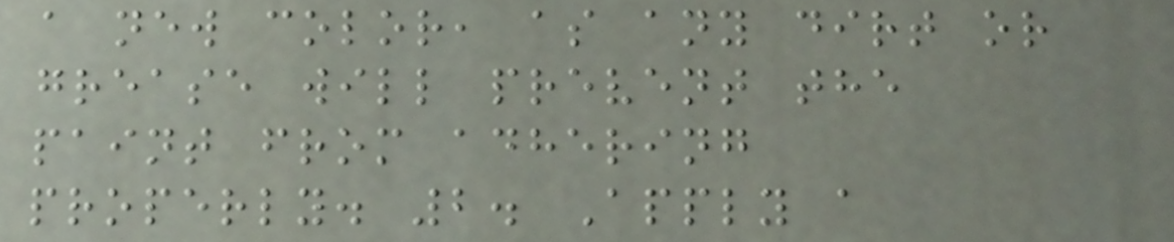a new color, as any dirt or
grease will prevent the
paint from adhering
properly. 2. Apply a
